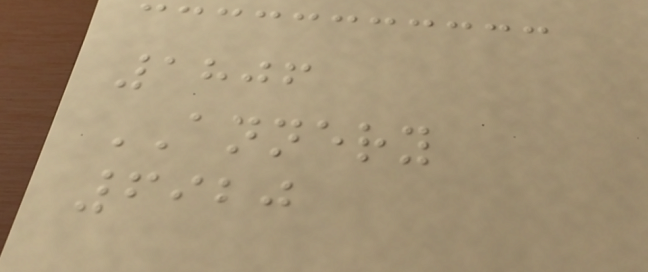1806
ANNERY
6920
